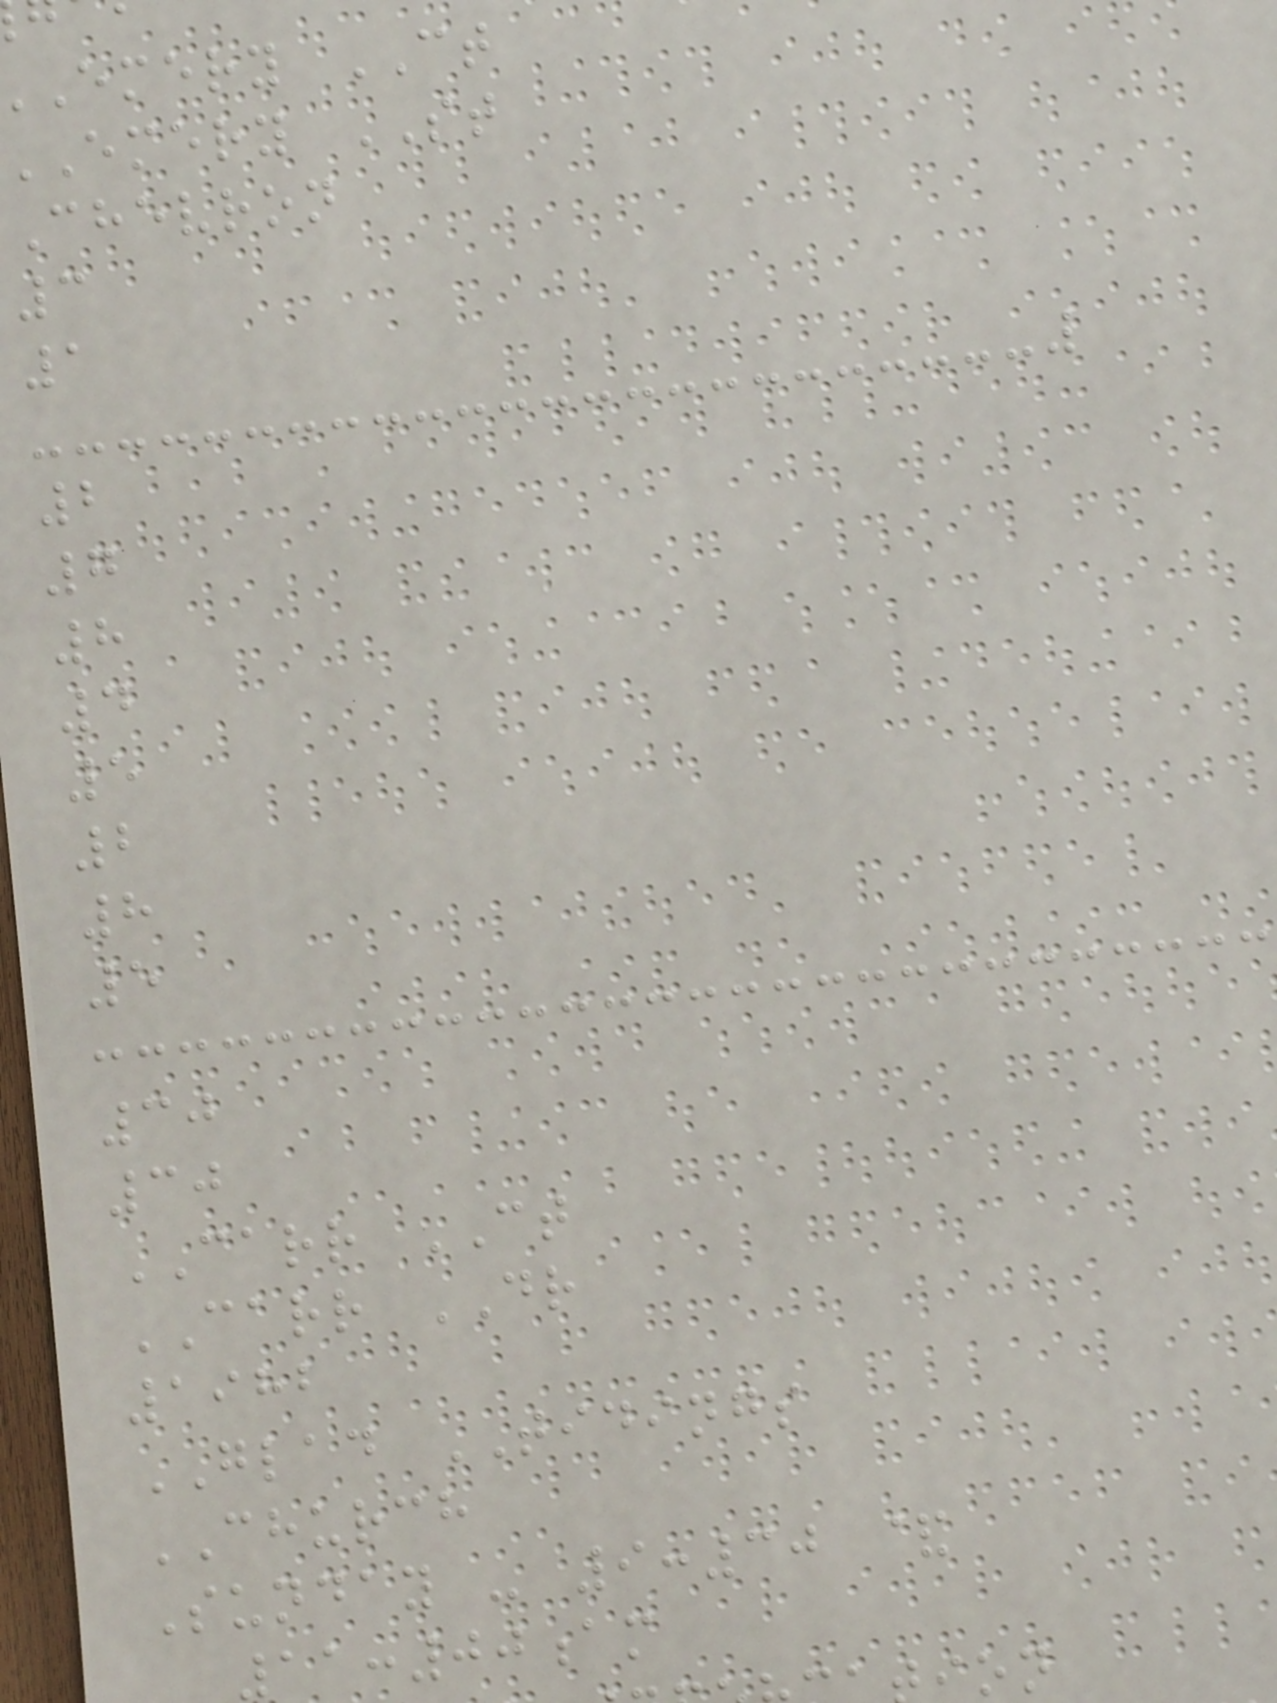emery CT
emery ST
Chevron
3
1
2
7
8
4
5
2
8
5
30
30
CARR CT
CARR DR
1982
GLAD TIDINGS
CHURCH
Sunday - 9:30 &
11:00am
